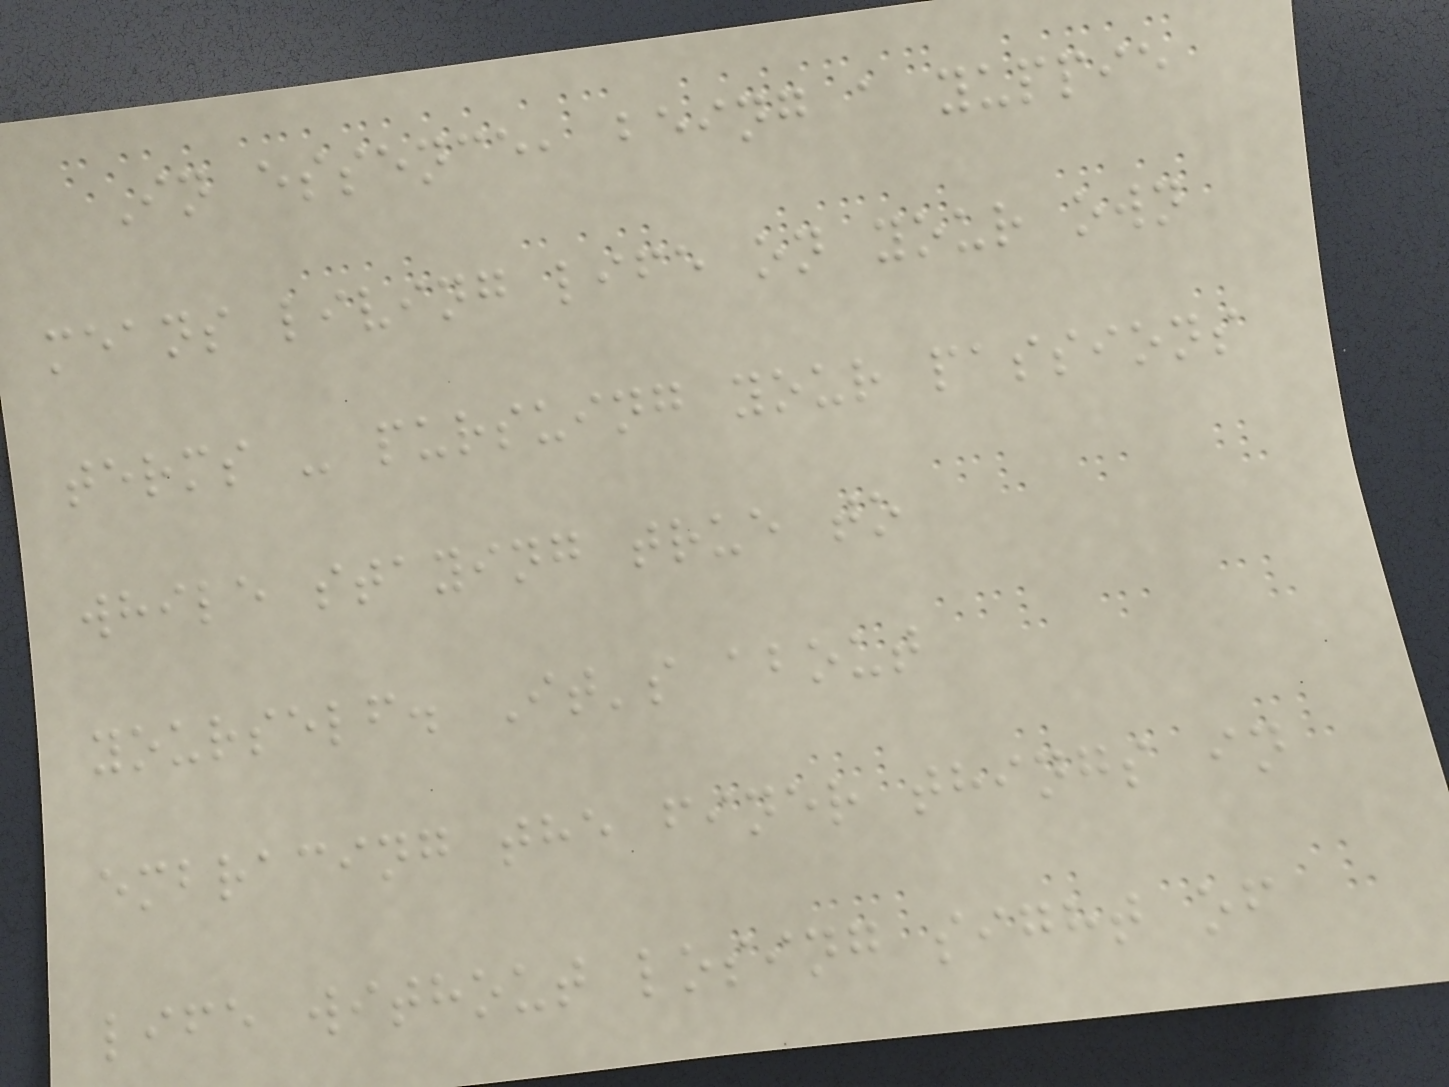In essence, being a yuppie
means living life on your own
terms - pursuing your passions
while staying true to
yourself. It's about
embracing the finer things in
life without losing sight of
